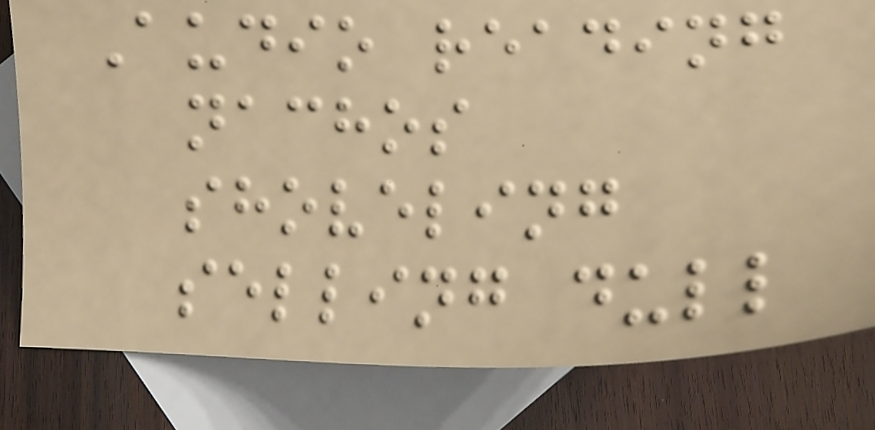Audio reading
nachos
shoveling
selling dull
